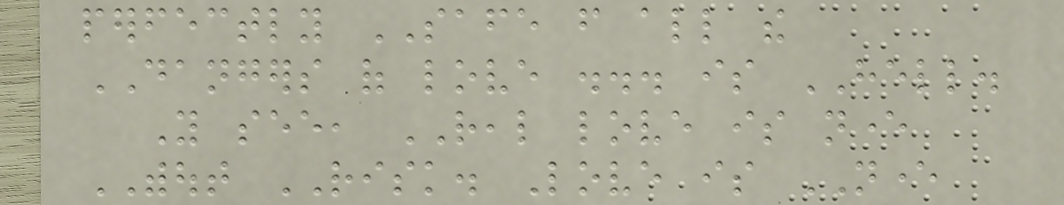perfectly SAFE from all the
DANGERS of love ... is HELL.
You see, REAL love is never
WITHOUT RISK. Love is NEVER
